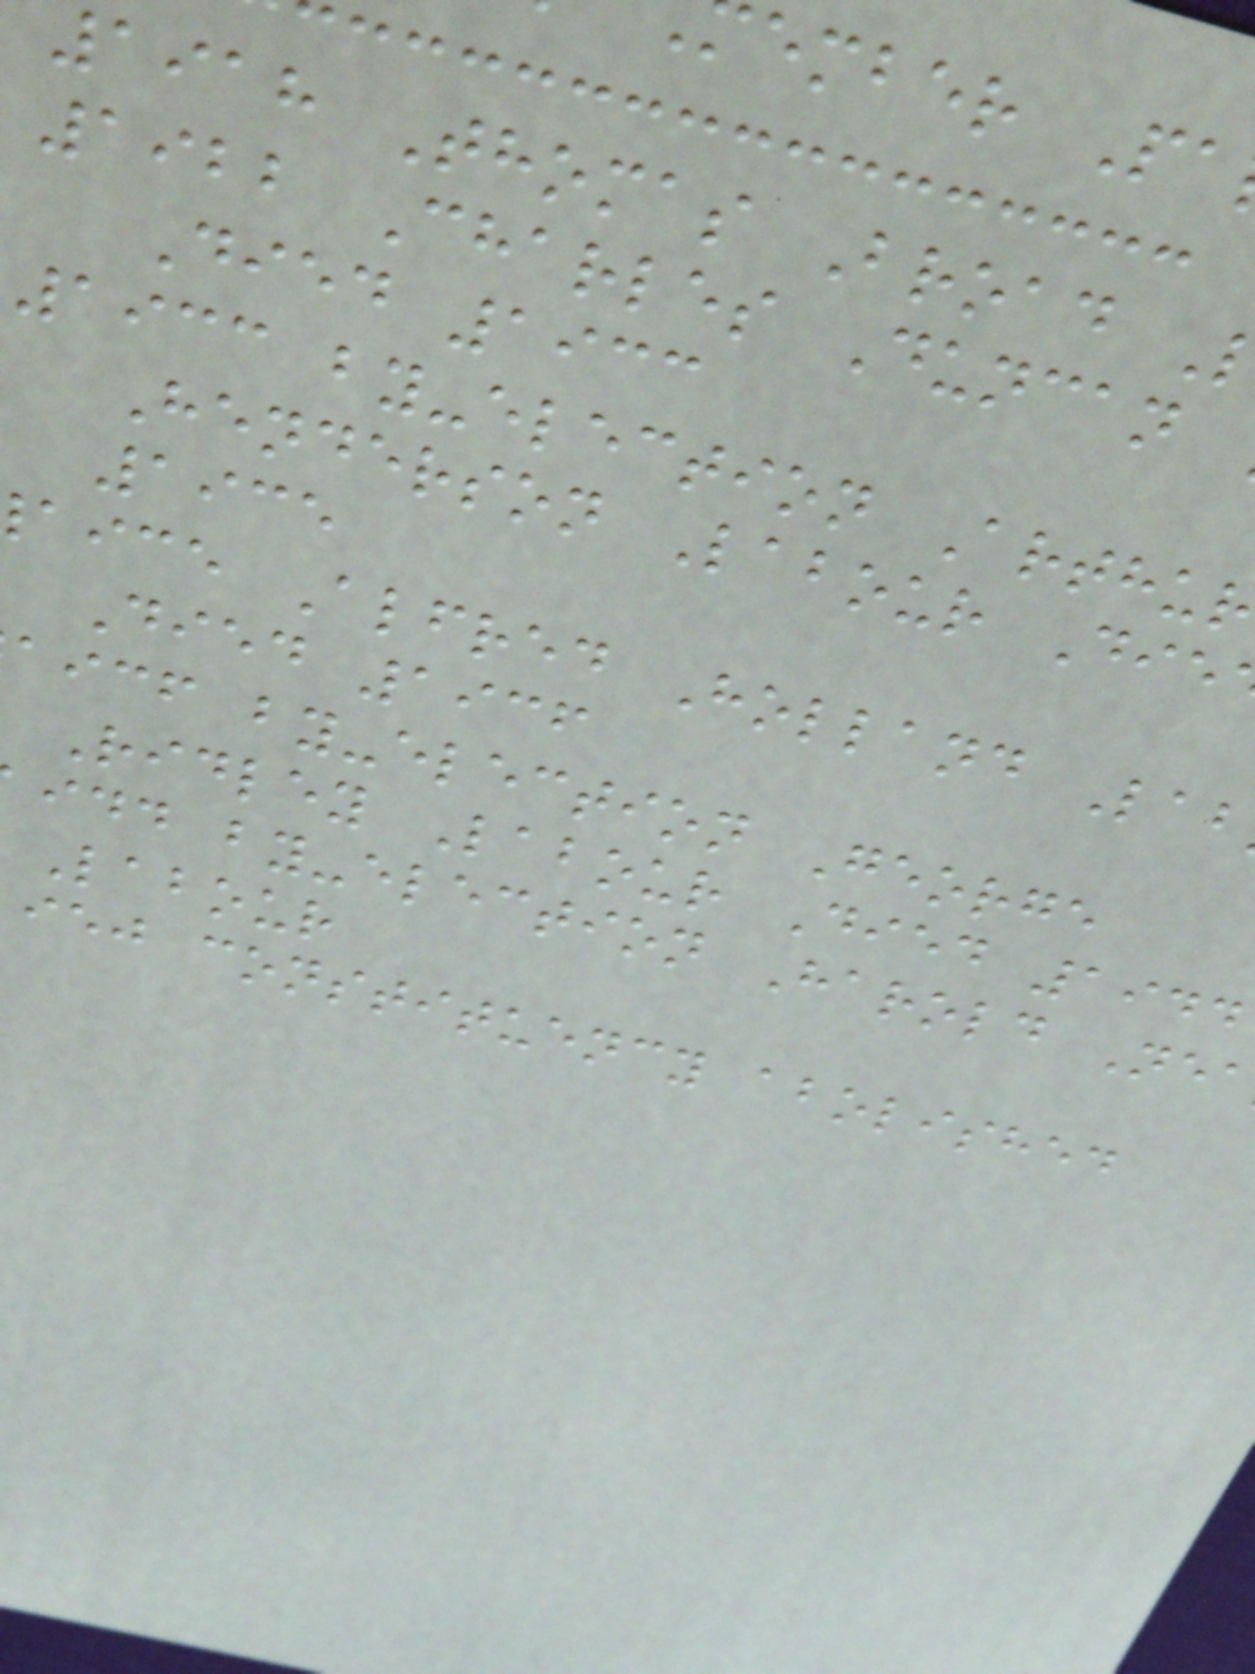ember Pa
1918 Thomas Broad
1922 Charles Duncan
Died 1933
1933 by-election Arthu
Henderson Labour Die
1935
aice Alfred Holland Lab
Died 1936
aicf by-election George
Ridley Labour Died 1944
idd by-election Harold Ne
Labour
iej constituency abolished
